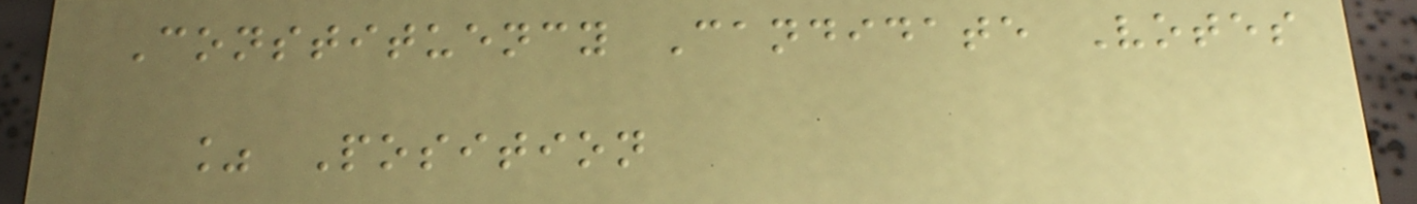Constituency Candidate Votes
% Position
